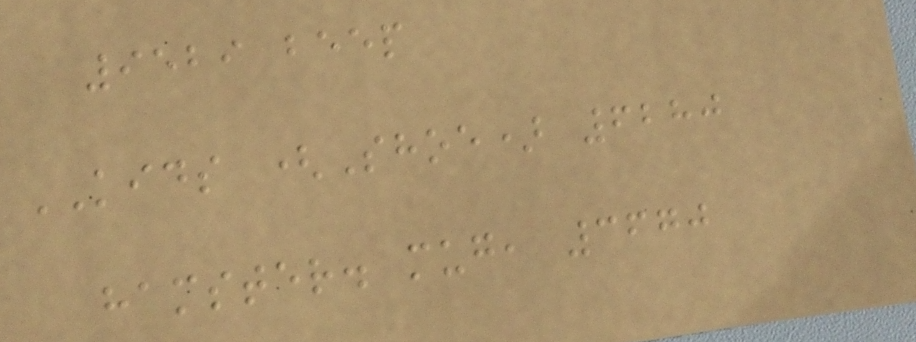9529 beep
KIDS (Shoe) 6280
hamster. mug, 3670
